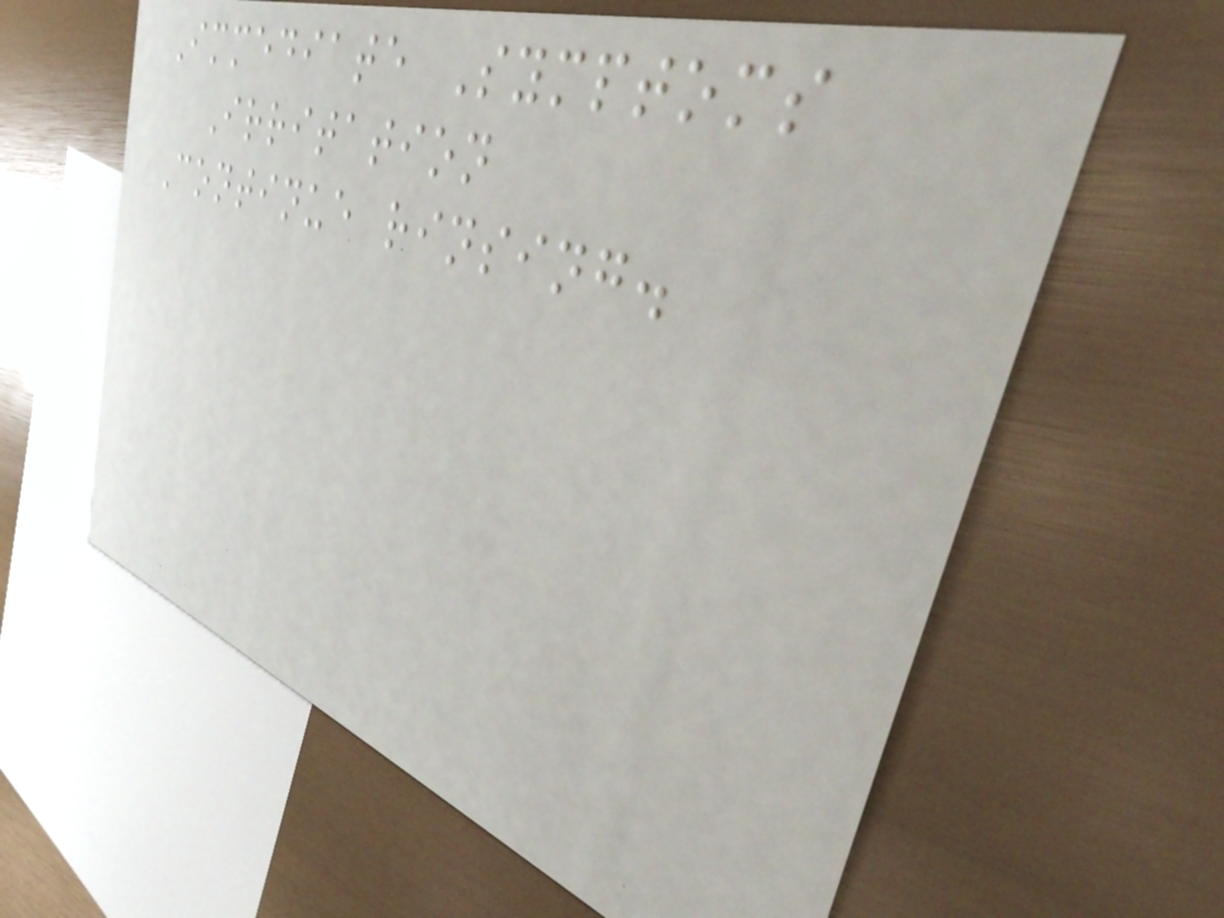Immediate Symptoms
Irritation
Continue rinsing.
